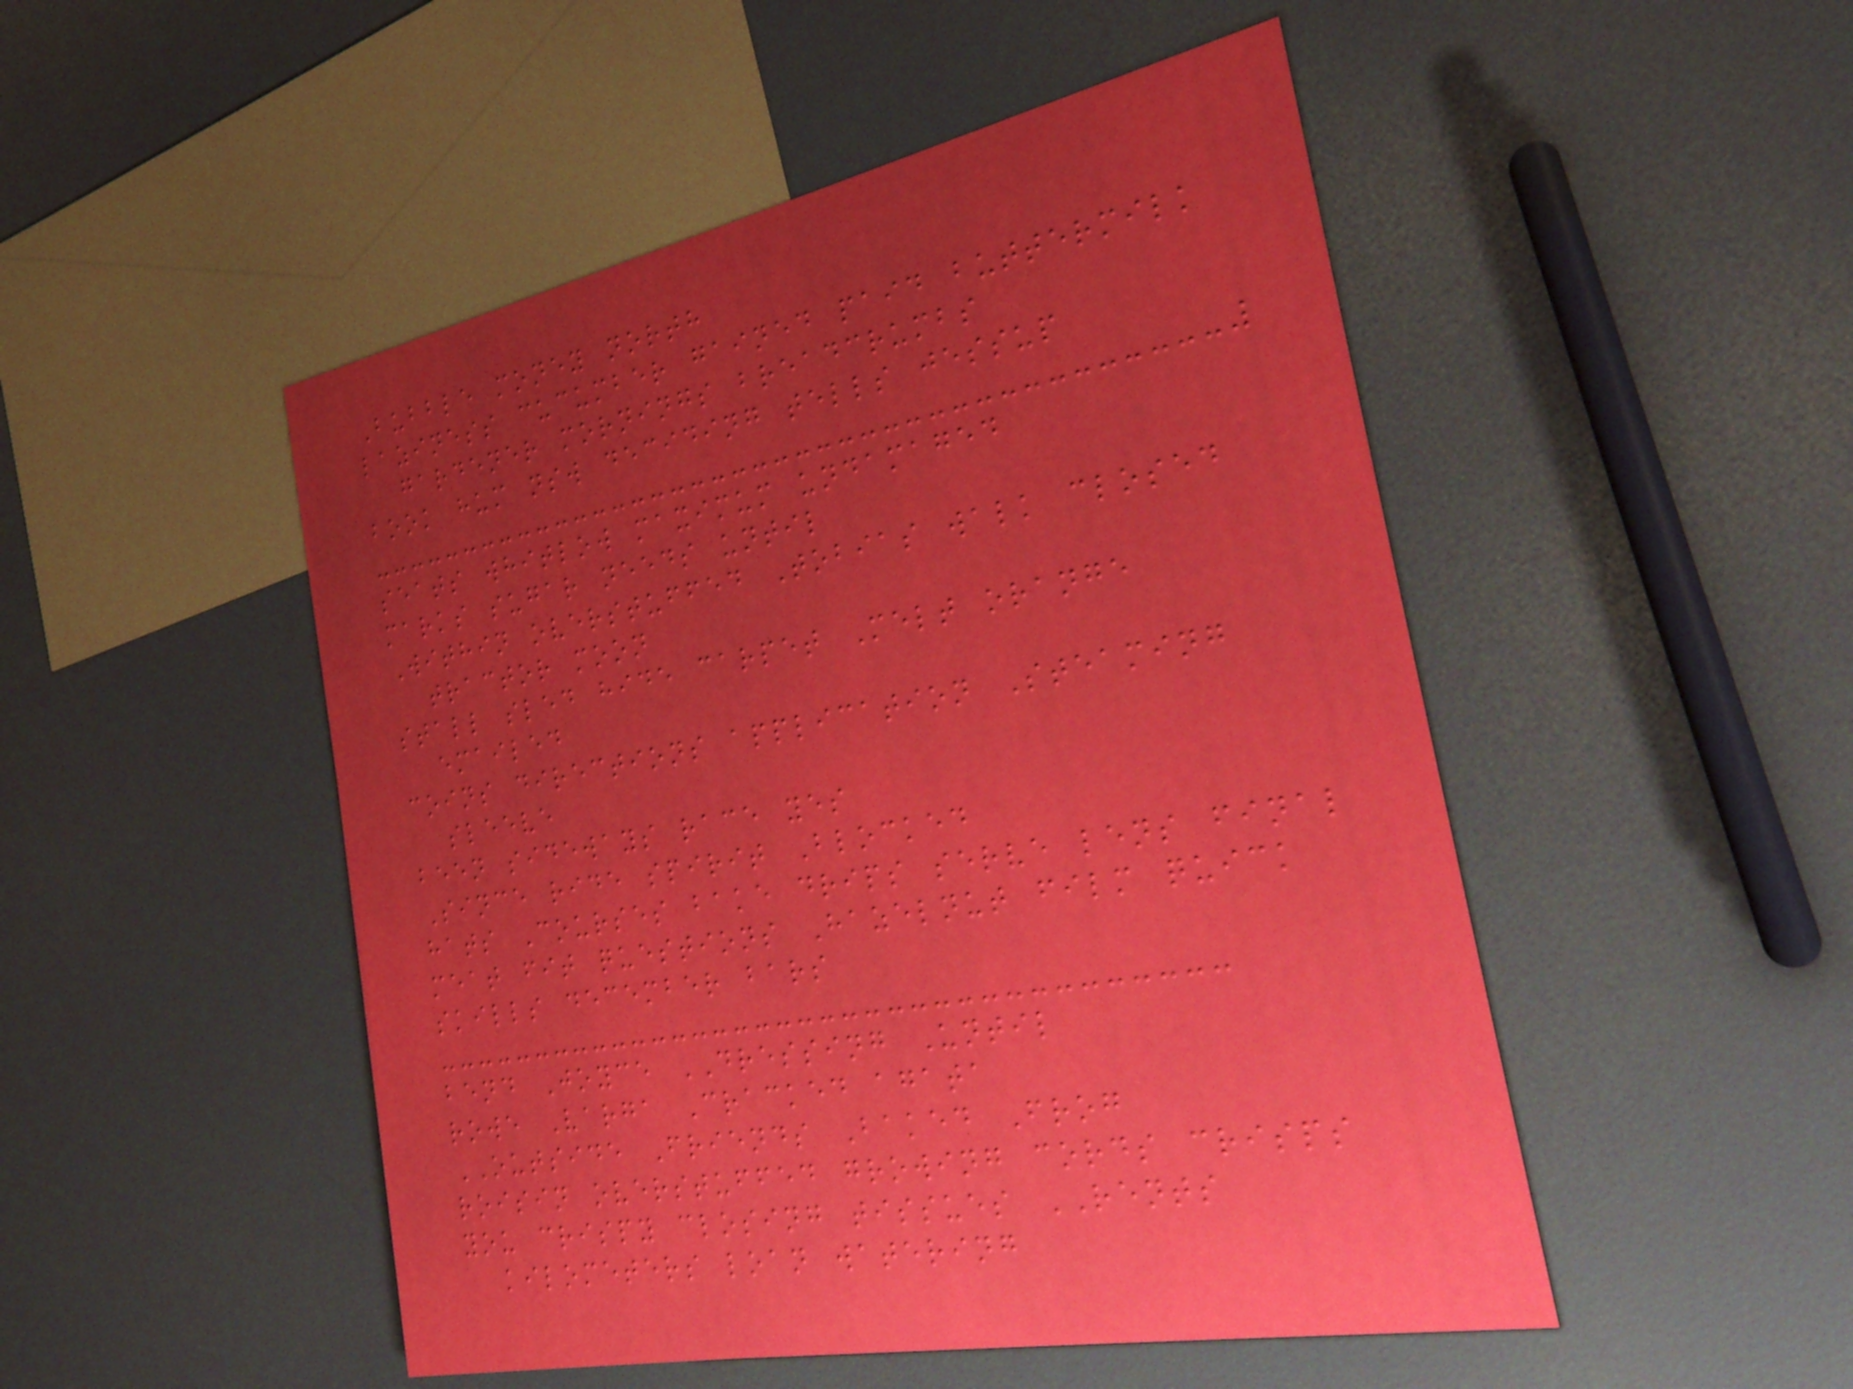Bubble money north
laziness cucumber gained paid buttermilk
gardener mornings breadcrumbs
book hum nsw deciding tells jessup
seats whitlow maximum undamaged
marks sugar needs until
Within overstuffed Tobias walk closed
tractor moon
stall sled hide carpet Melt orange
emailed
coins directions application Steaming
sleeve
been sideways race yes
Since ride spirit Blocked
hats Courses bake drips serve lens final
meat fit questions Hazelnut film quick
skills december bars
bend Joyce DRESSING Until
rowe Varga Cracked agata
OUTSIDE Friends Baked Frog
roisin overstuffed growing cords crisps
you crispy closing tissues RENTS
kilometers loan watering
